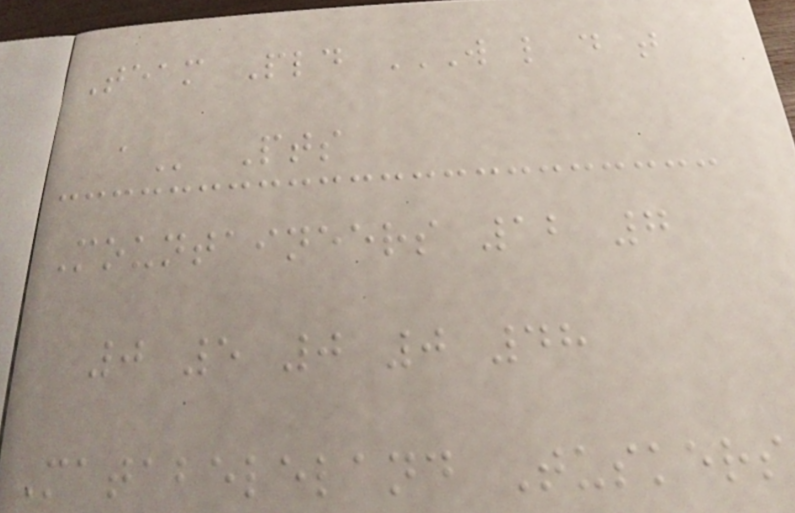Team Pld W L D T
A Pts
Mountaineers 12 7
0 5 0 0 48
Matabeleland Tuskers
